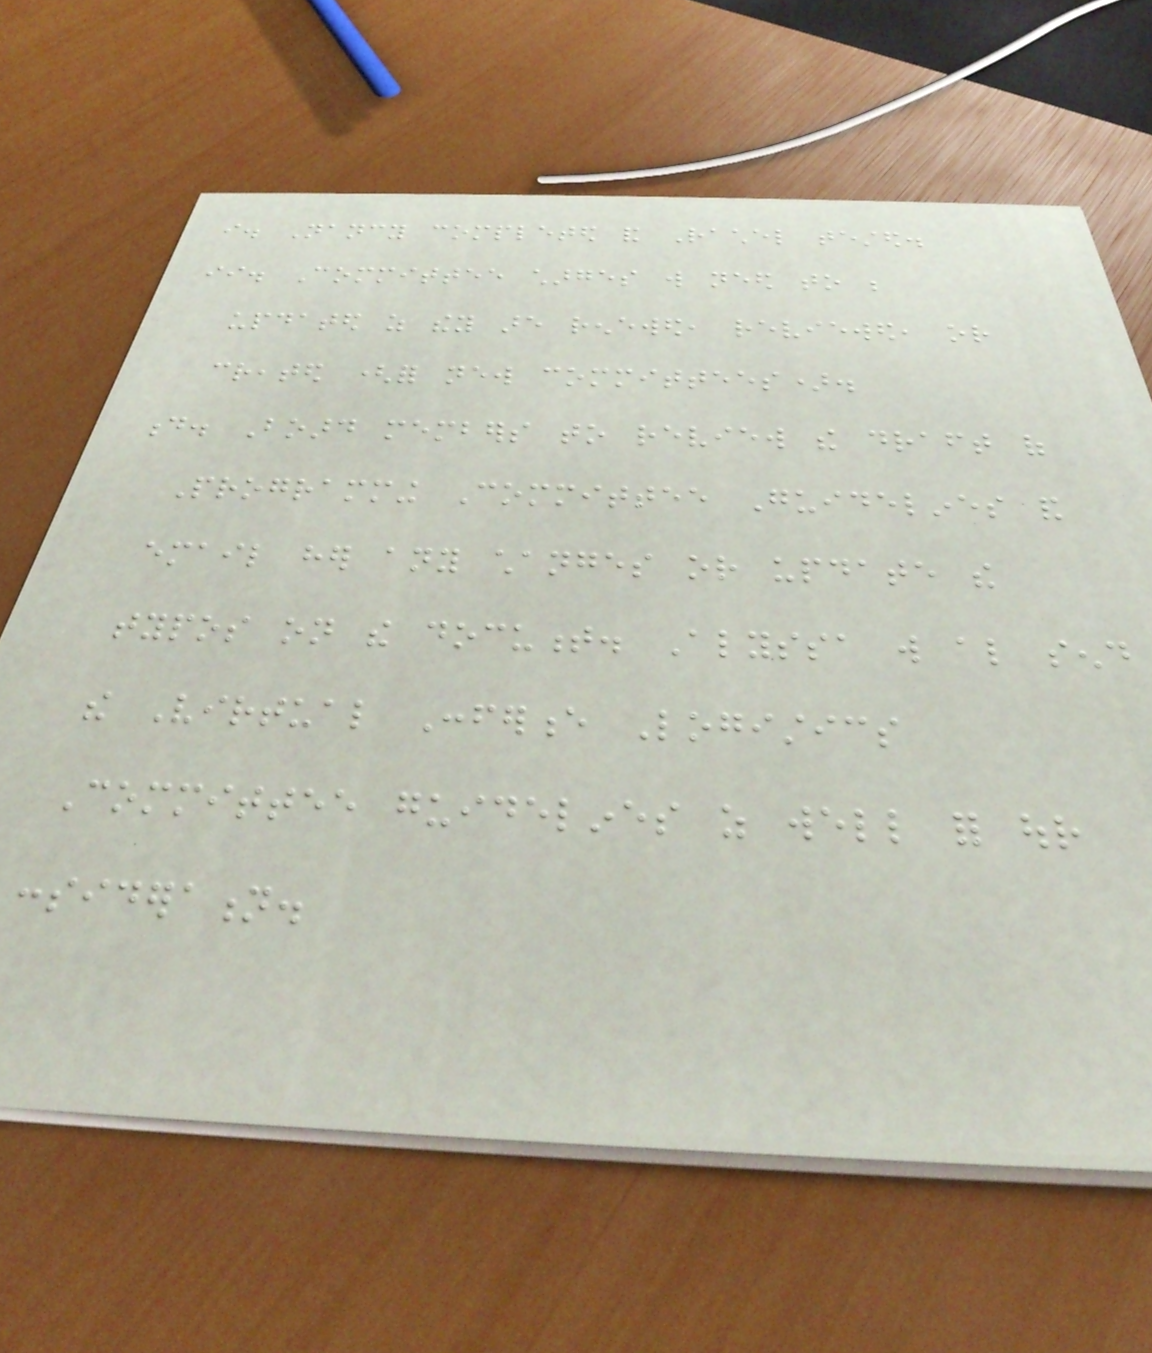i. Nancy completed and Rachel tested.
ii. Committee charges will need to be
updated as they are renewed, reviewed, or
created (for new committees).
d. Board members to review the draft of
Programming Committee Guidelines and
email her any changes or update the
typos on the document. Alyssa will also send
the Virtual Conference Logistics
Committee guidelines as well for our
consideration.
